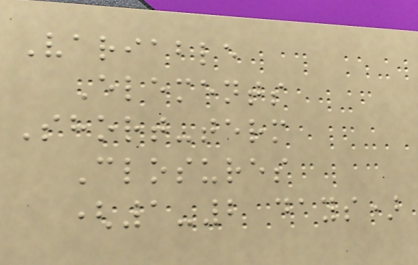Variable
Elements
Short-term
Closures
(1-2 days)
